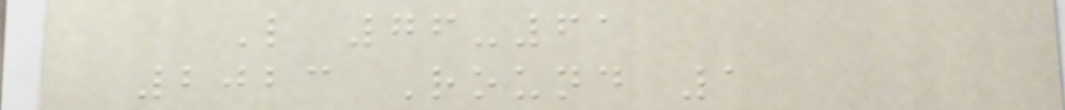L 76-61
2023 Round 1
